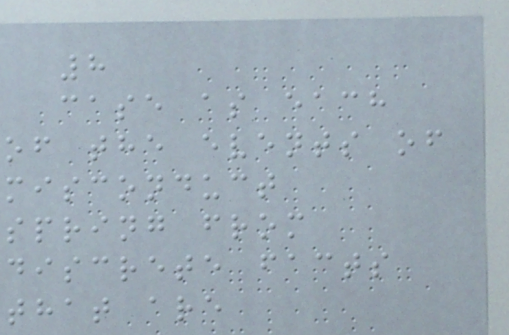8
case as each
of the events of
misconduct
spring from
discrete facts
that are
